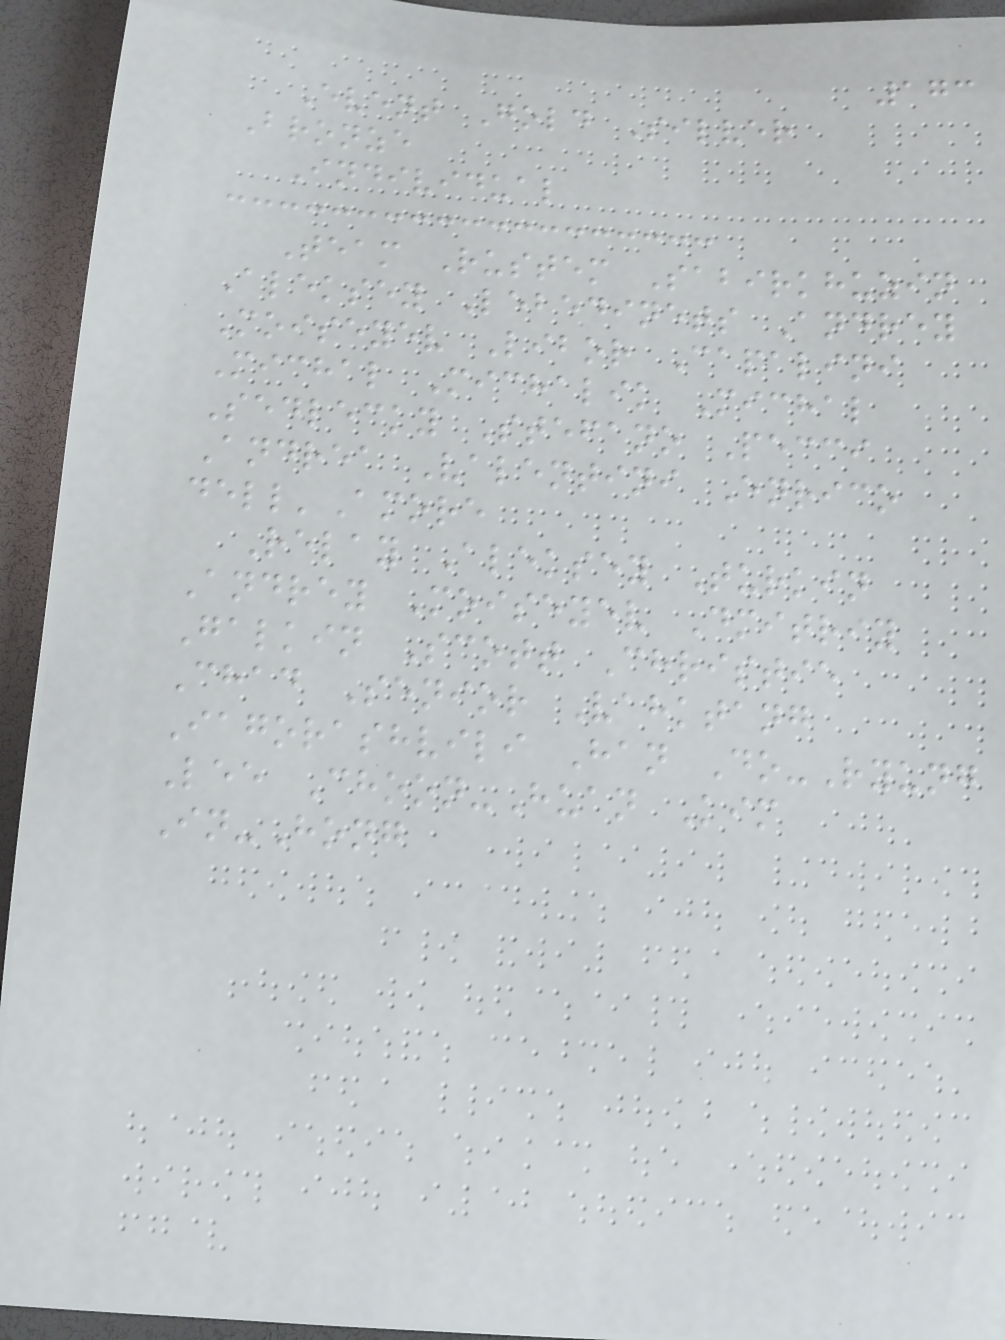173
Event Gold Silver
Bronze
Individual
Team Rustem Sabirkhuzin
Aleksey Lebedinets Andrey
Moiseyev Libor Capalini
Michal Michalik Michal
Sedlecky Stefano Pecci
Andrea Valentini Enrico
dell'Amore
Relay Aleksey Turkin
Andrey Moiseyev Dmitriy
Galkin Scott Christie
Chad Senior Vahktang
Iagorashvili Han Do-Ryung
Lee Choon-Huan Kim
In-Hong
